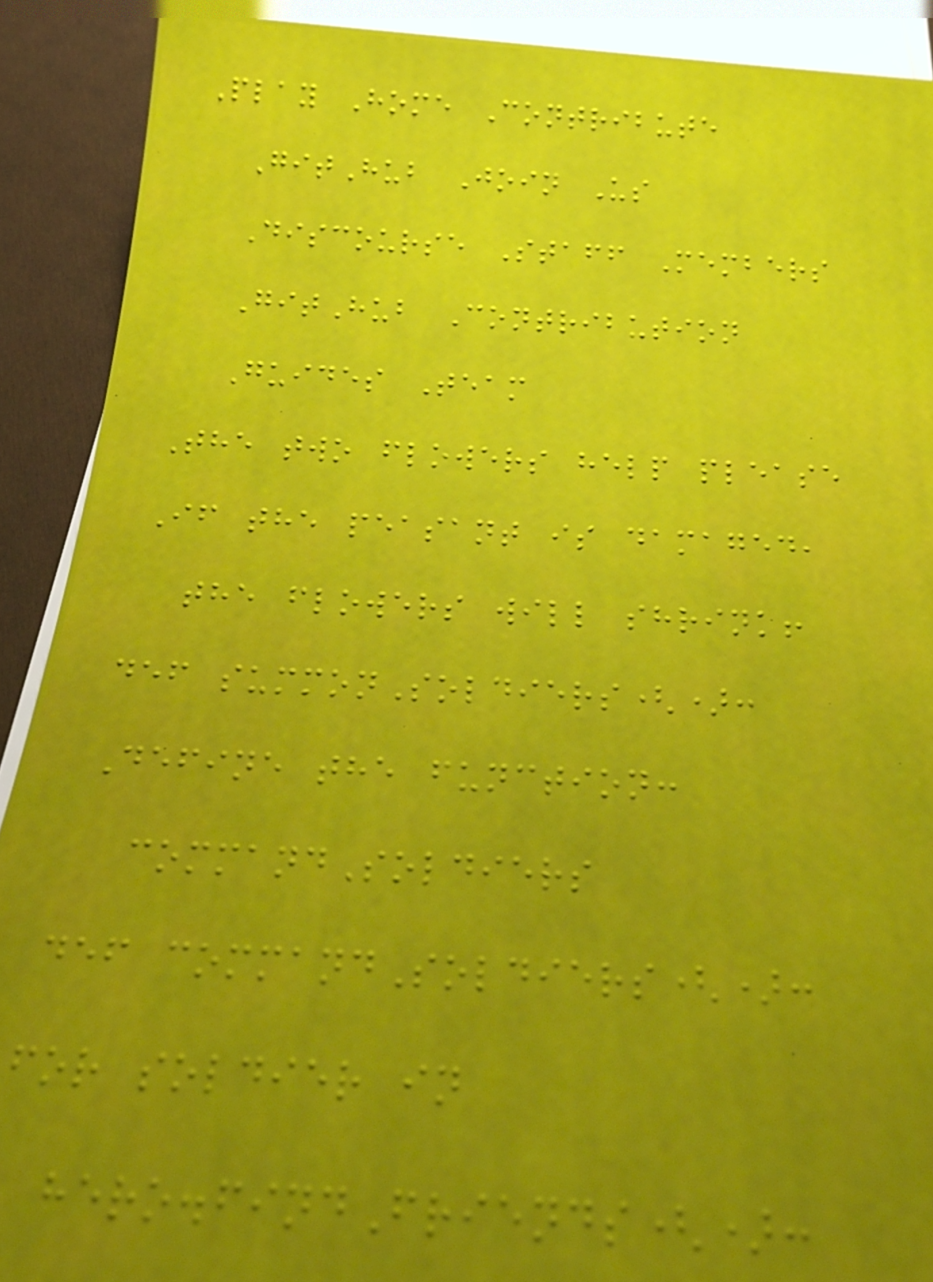Play Home Contribute
GitHub Join Us
Discourse Staff Members
GitHub Contribution
Guides Team
The two flowers help please
If the peasant is damaged,
the flowers will shrink!
def summonSoldiers():
Define the function:
commandSoldiers
def commandSoldiers():
for soldier in
hero.findFriends():
